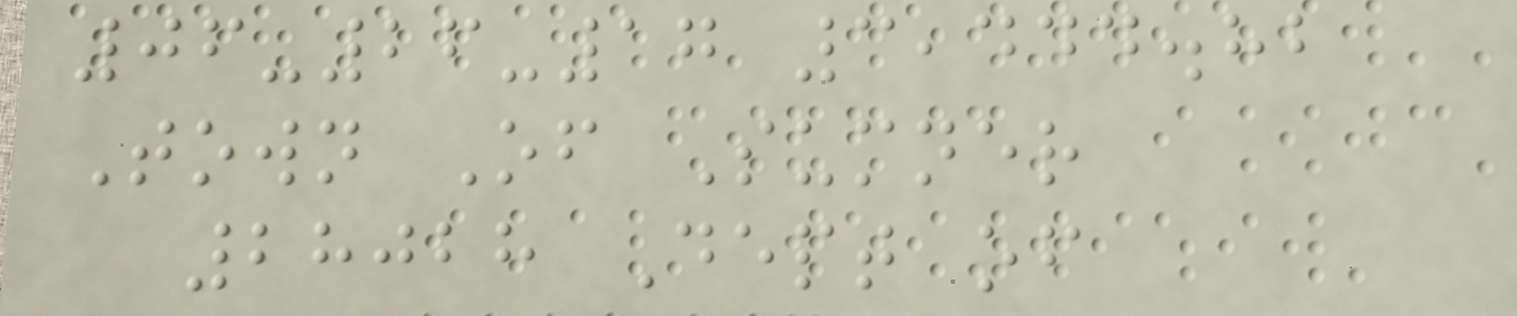06-26-17 3,444.82
Town Of Sumner
28028 Dept of
